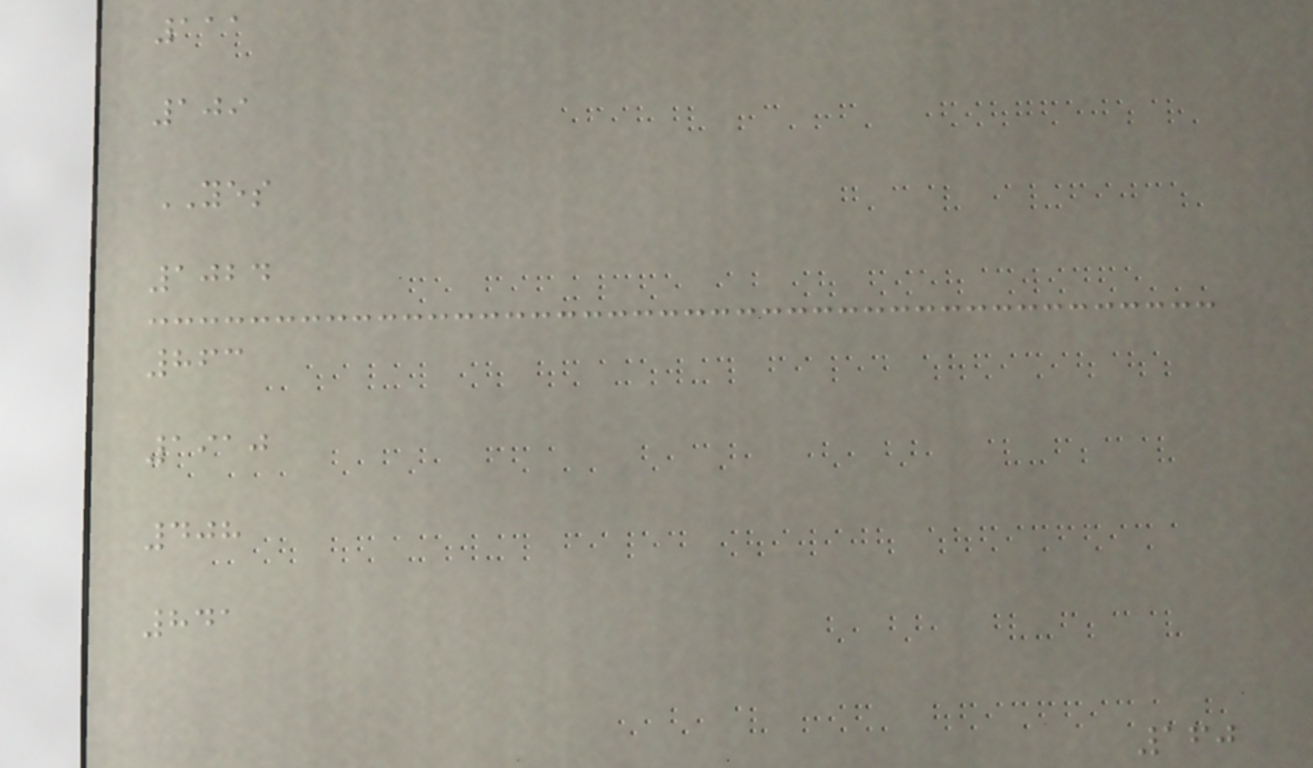111
109
YES
1024
863
1910
408
841
160
